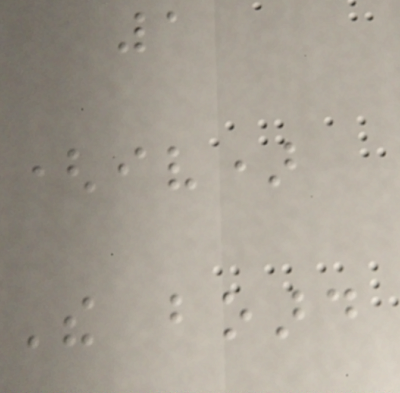1
(iv)
The board
